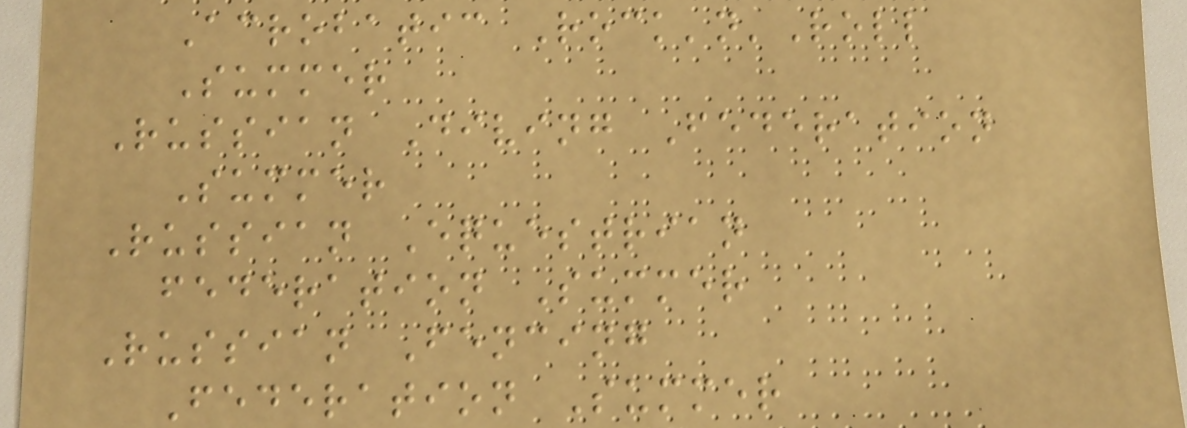Acrobatic Rock'n'Roll
Summer
Russian Diving Federation
Summer
Russian Equestrian
federation Summer
Russian Fencing
Federation Summer
